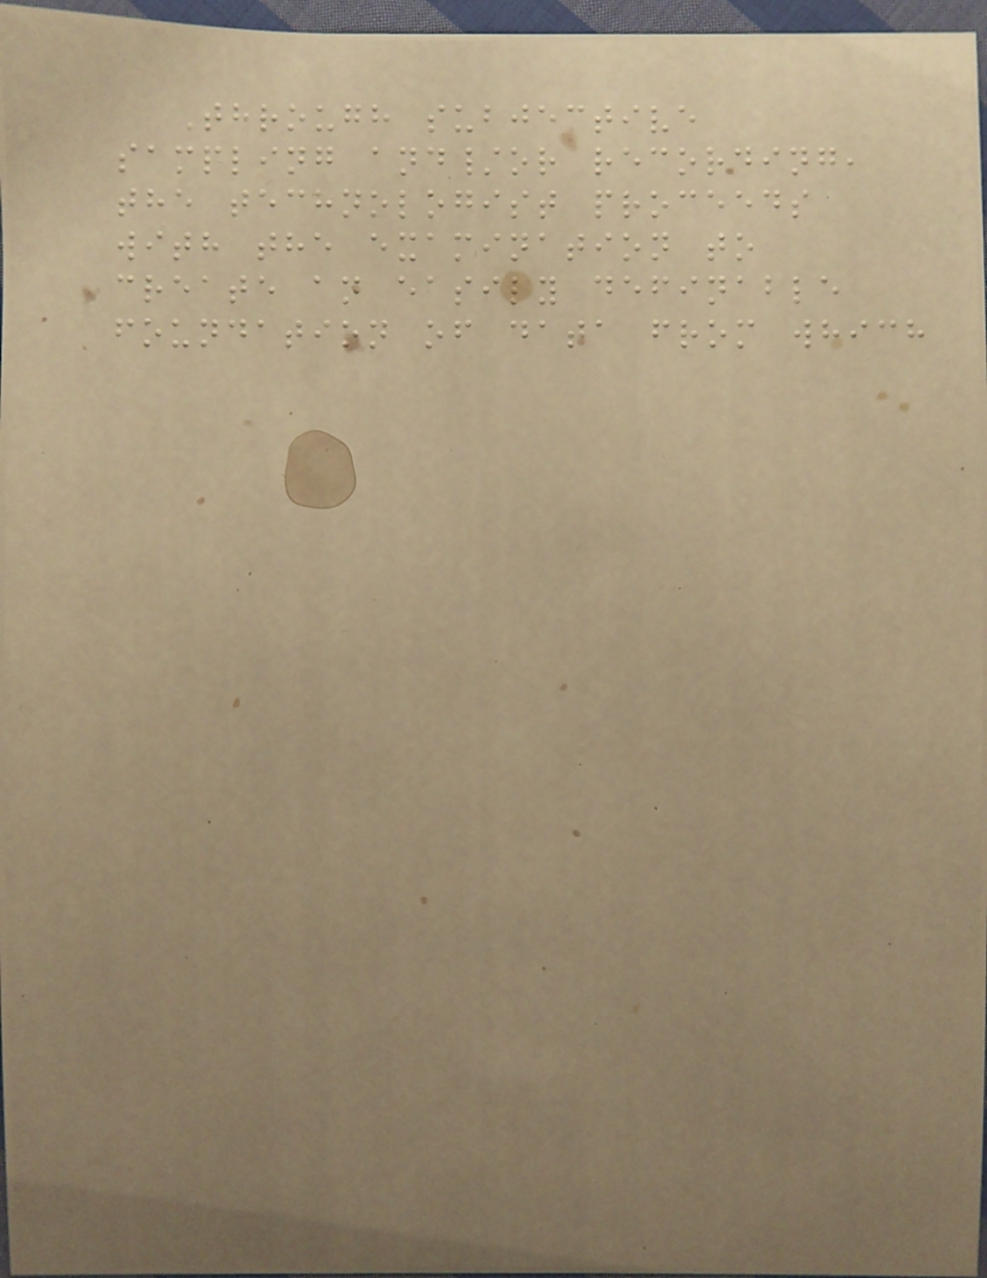Through subjective
sampling and/or recording,
the technologist proceeds
with the examination to
create an easily definable
foundation of data from which
